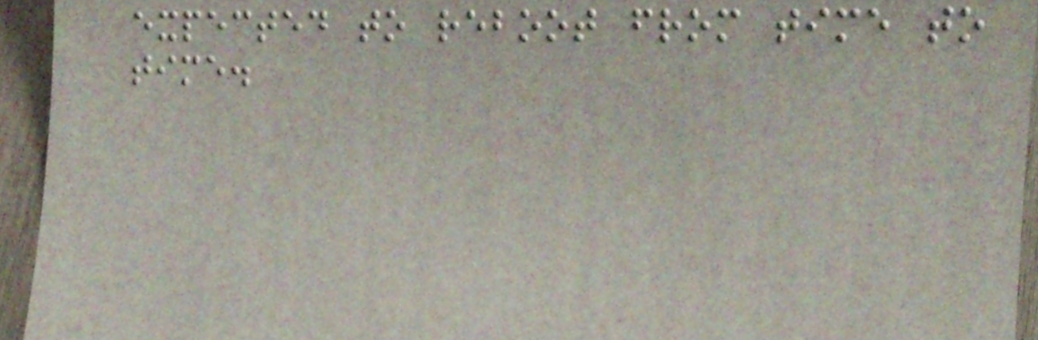expected to reboot from time to
time.
